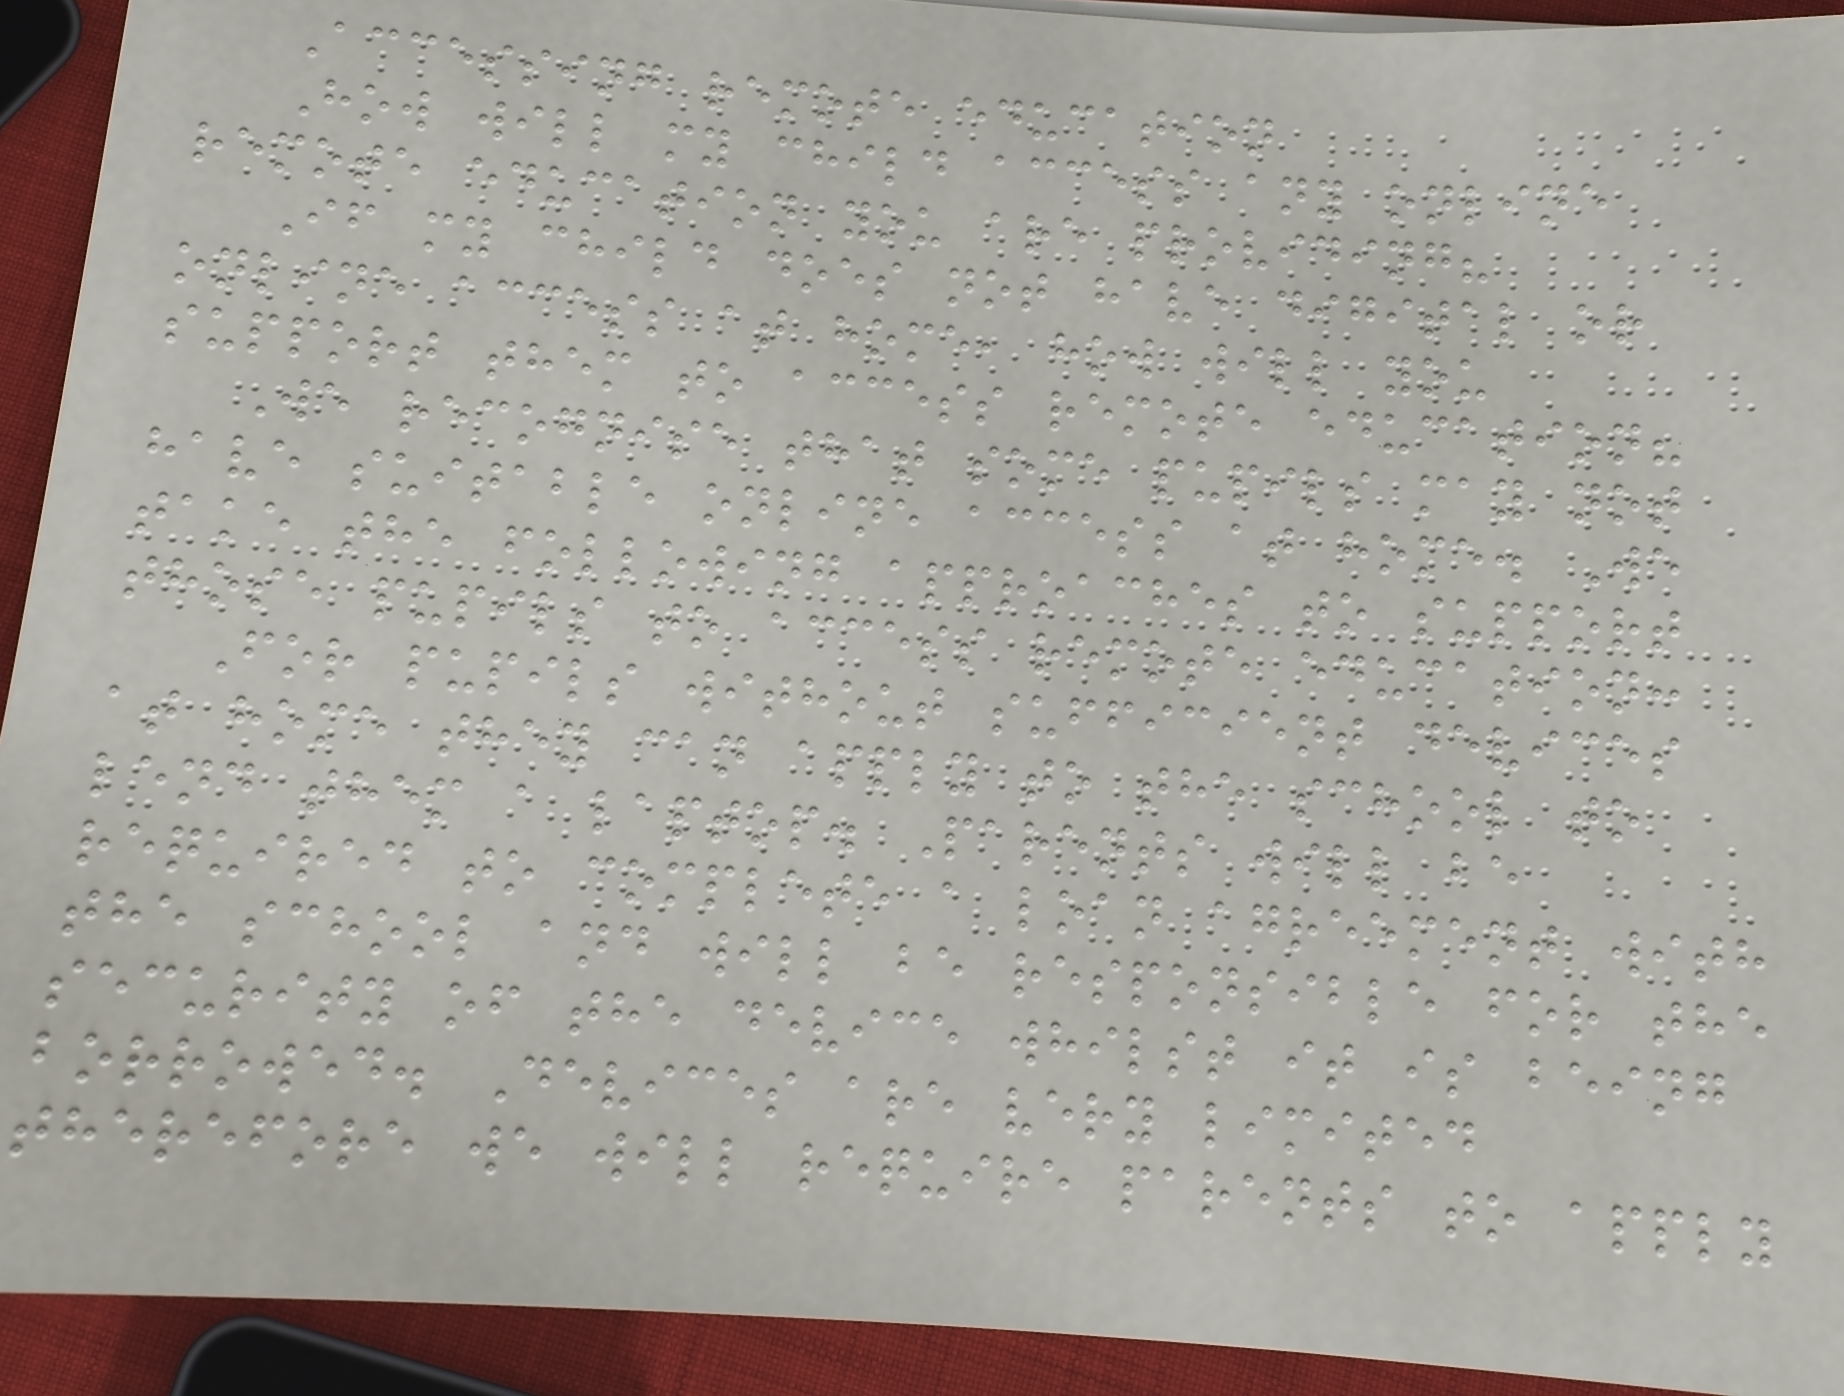Accessing remote education
How will my child access any online
remote education you are providing?
If my child does not have digital or
online access at home, how will you
support them to access remote education?
We recognise that some pupils may not
have suitable online access at home. We
take the following approaches to support
those pupils to access remote education:
For pupils without sufficient devices
at home they can apply to the school to
lend them a laptop. Parents will be
required to complete a loan agreement with
the school and will be responsible for the
security of the device whilst it is being
borrowed. Devices are very limited
therefore we will require parents to apply
